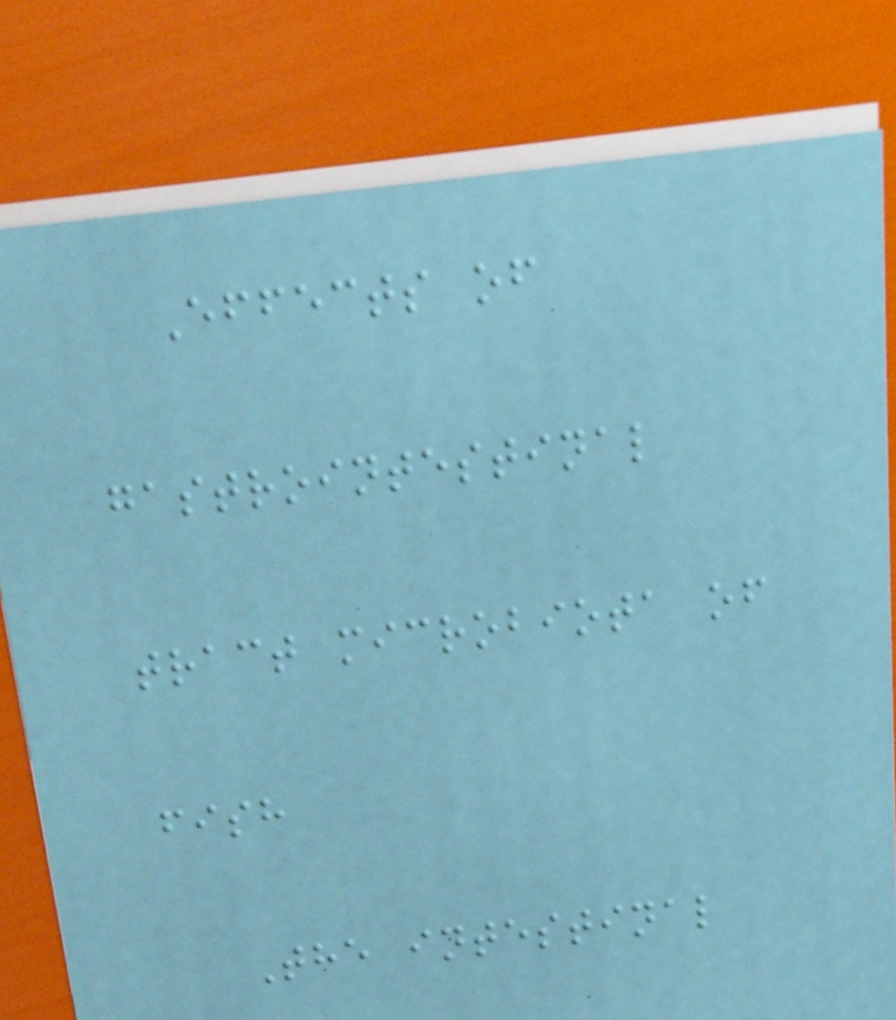Effects of
gastrointestinal
tract microbiota of
fish
The intestinal
